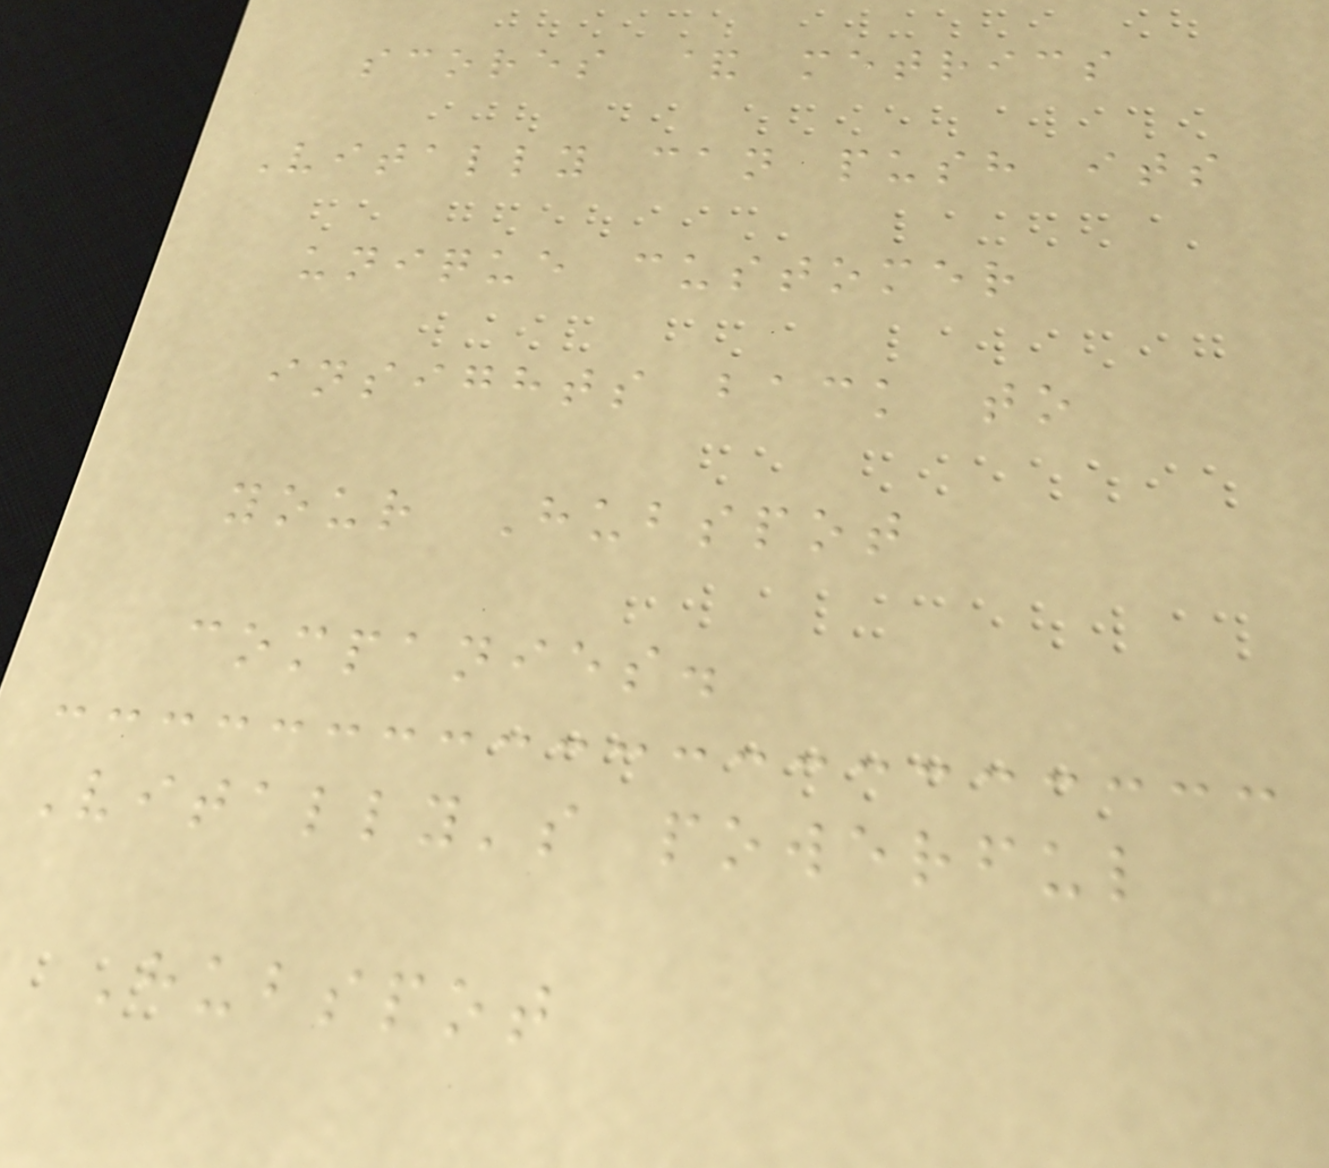scores & metrics
Vitally can push its
unique customer
insights back to
your Hubspot
companies.
Vitally's powerful
Hubspot
